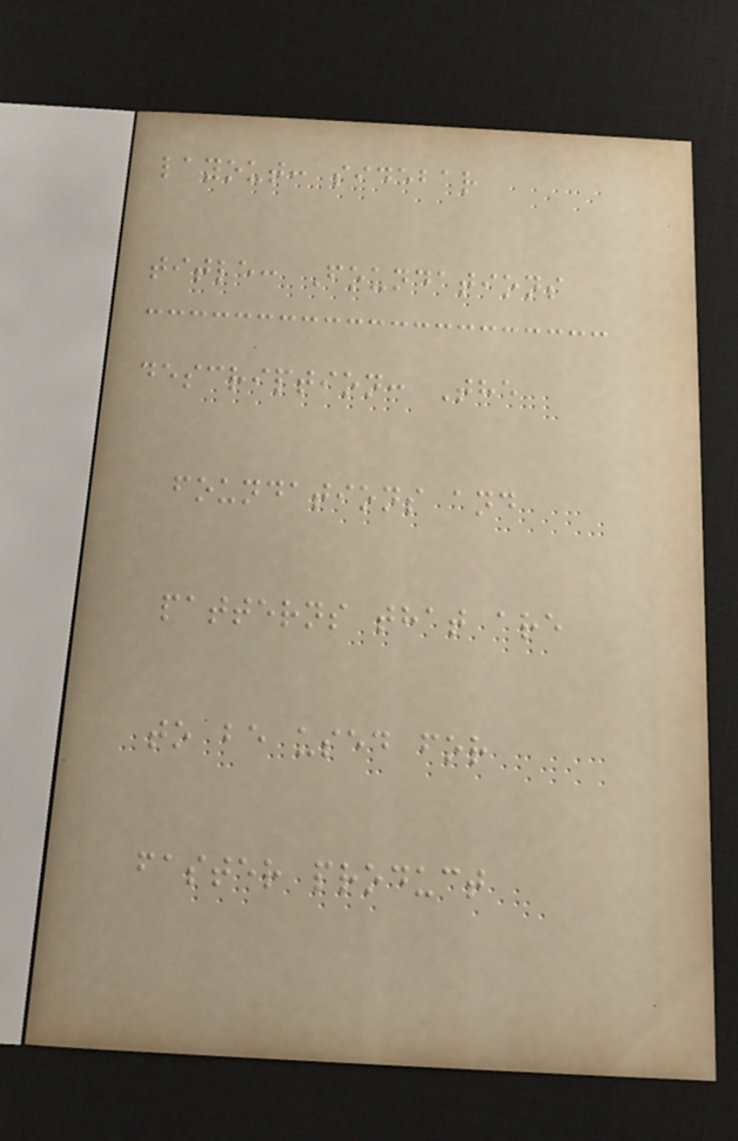layout: sidebar
title: Foundations
description: The
foundations and
patterns that are
to be used for
faster product
